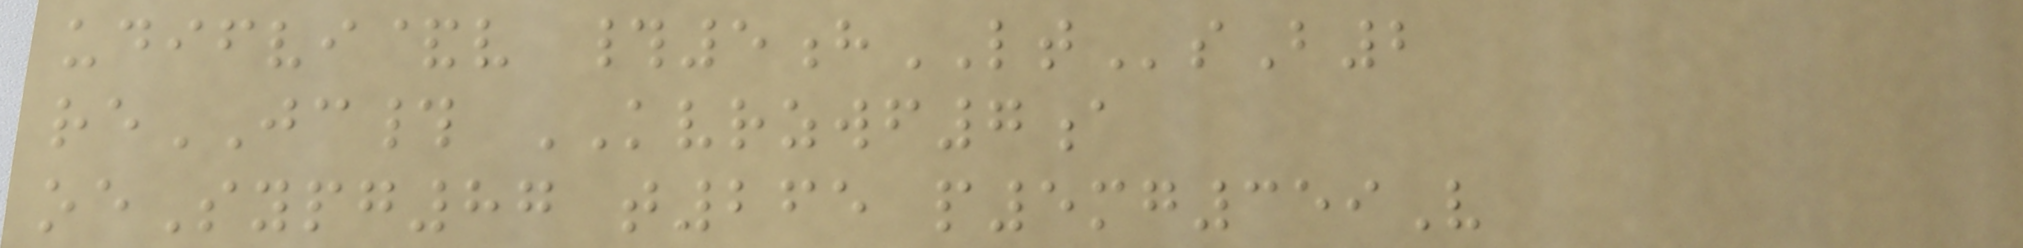udifvi&v #5hLTsB2
reJC# KVRZWF7a
oeSypg87 t265 p5mg359V
